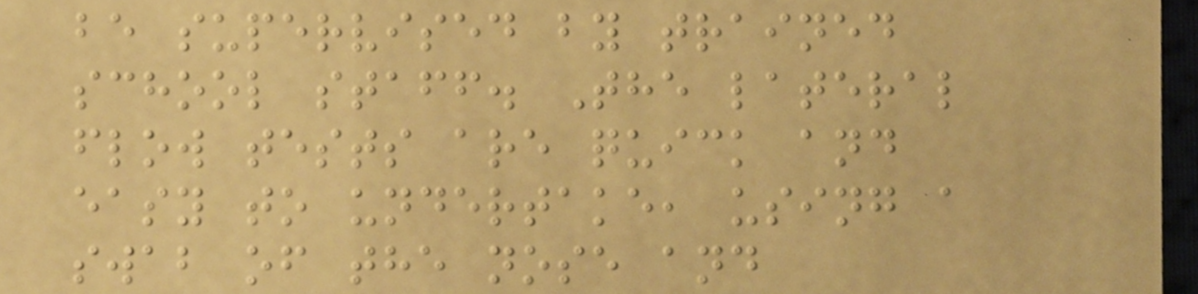be supervised by trained
school staff. The lateral
flow tests are quick and
easy to undertake, using a
swab of the nose and
